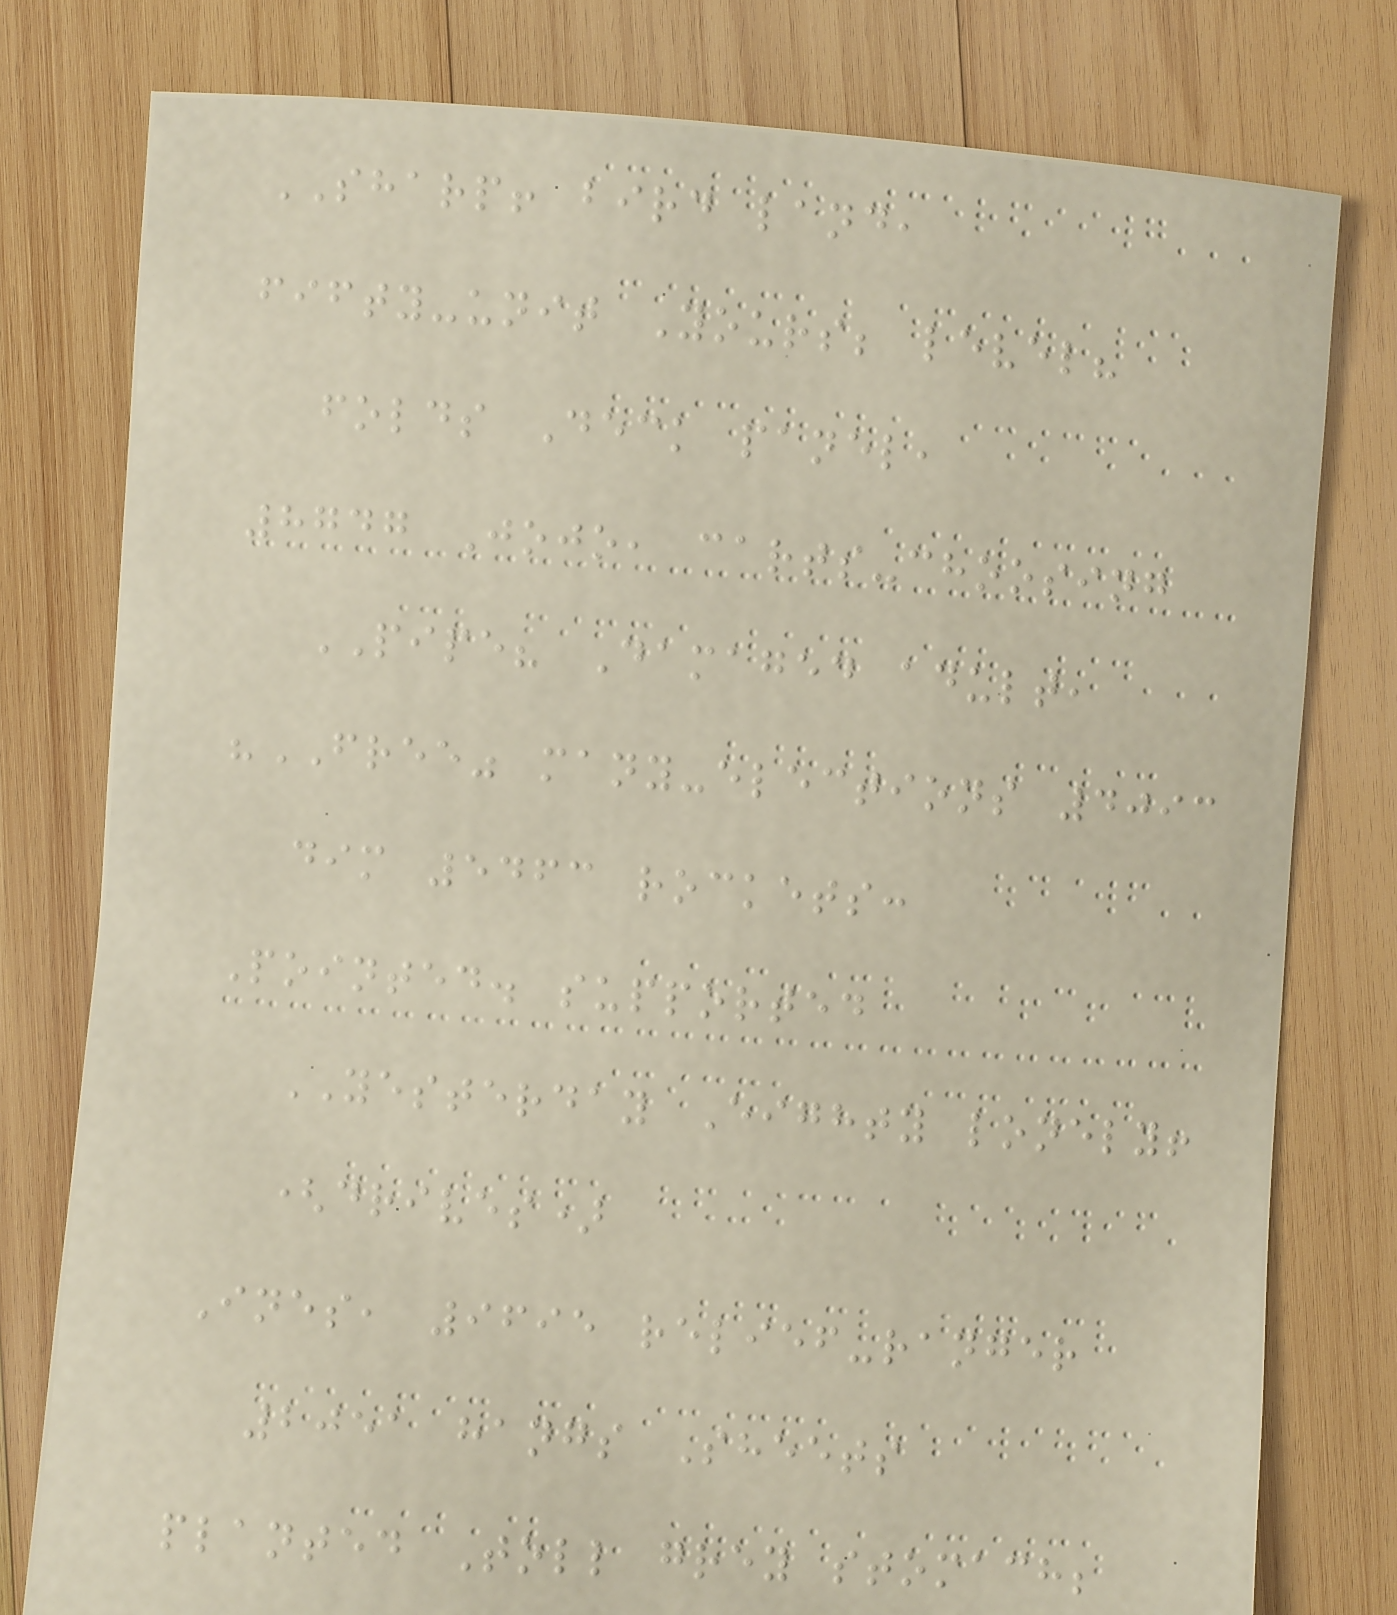SHARP! bird land,
fifty-unit Yours; level?
folds Deck panel,
8747 Jojo, carts-choosing
PIPE? Damaged adult,
"FREE" many-elections 4093
dim 5463 rockets:
Pointed. supported
YESTERDAY Eighty lonely!
(drives)
Ines, 9695 relief-ranger
2051 hangs Sheets
planted Toll grey stomach;
